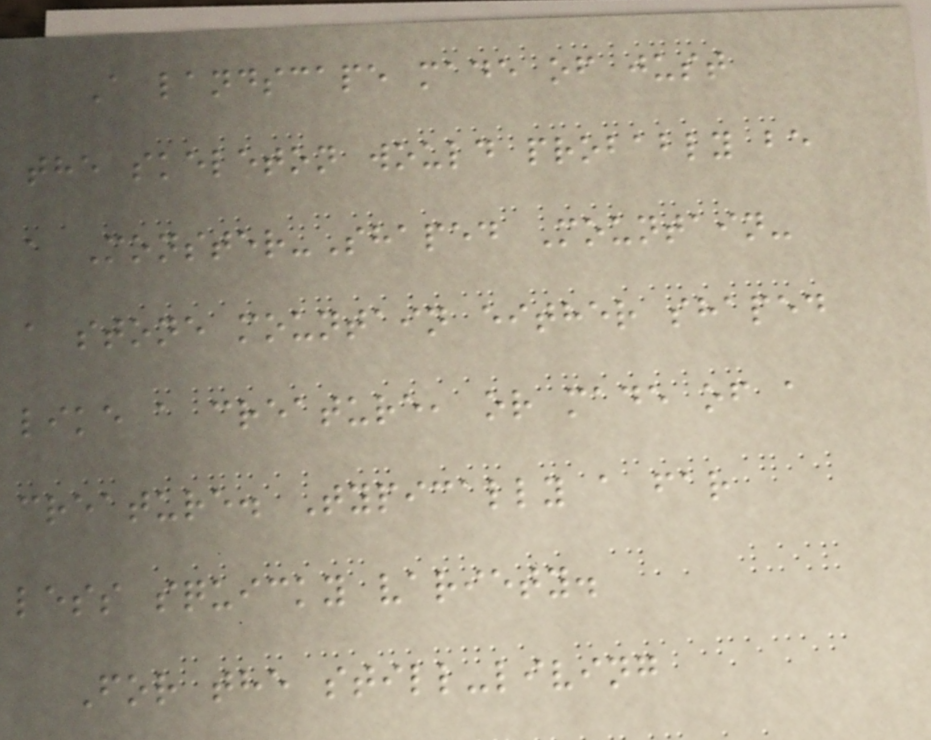A landscape made of just
the skeleton would probably be
a Monster-Shaped Mountain-
a stone mountain either shaped
like a creature, or made of a
creature. Typically a far
less squicky variety.
For the still-living
